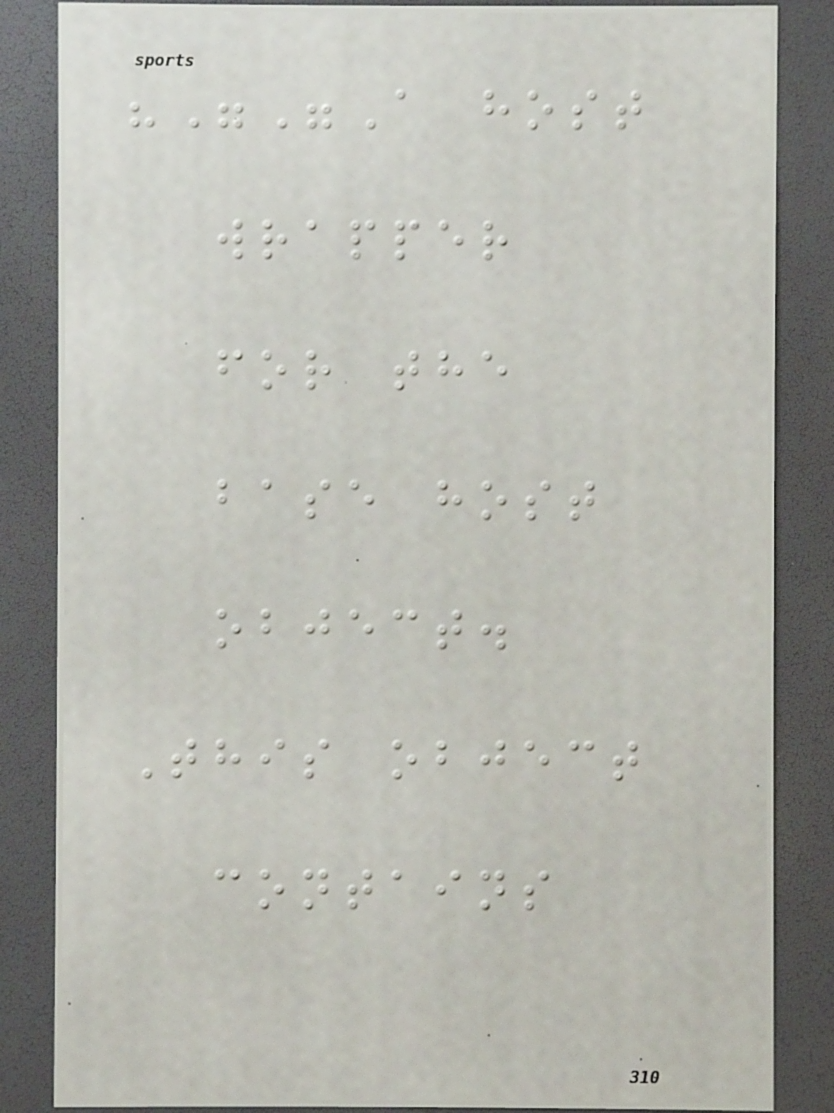"""A host
wrapper
for the
base host
object.
This object
contains
